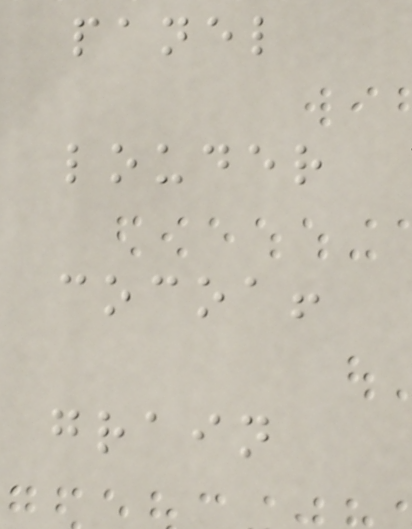panel
louder
cocoa!
grain
